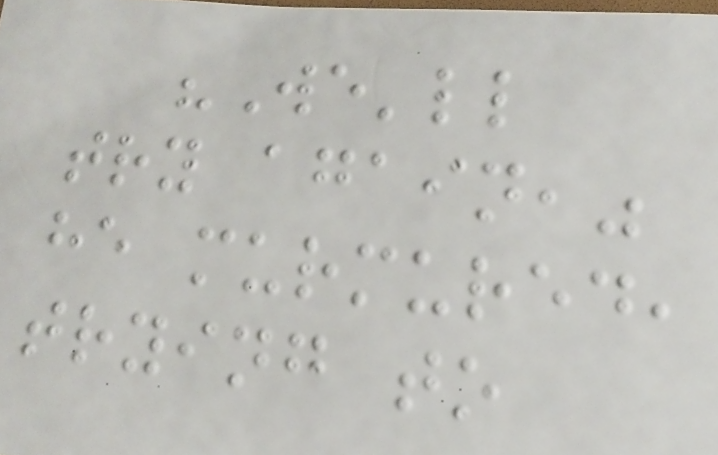"We'll
try again,"
he murmured,
trying to
